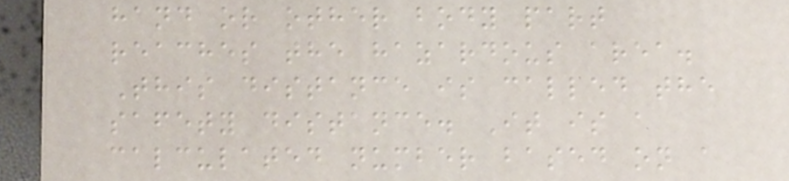hand or other body part
reaches the hazardous area.
This distance is called the
safety distance. It is a
calculated number based on a
